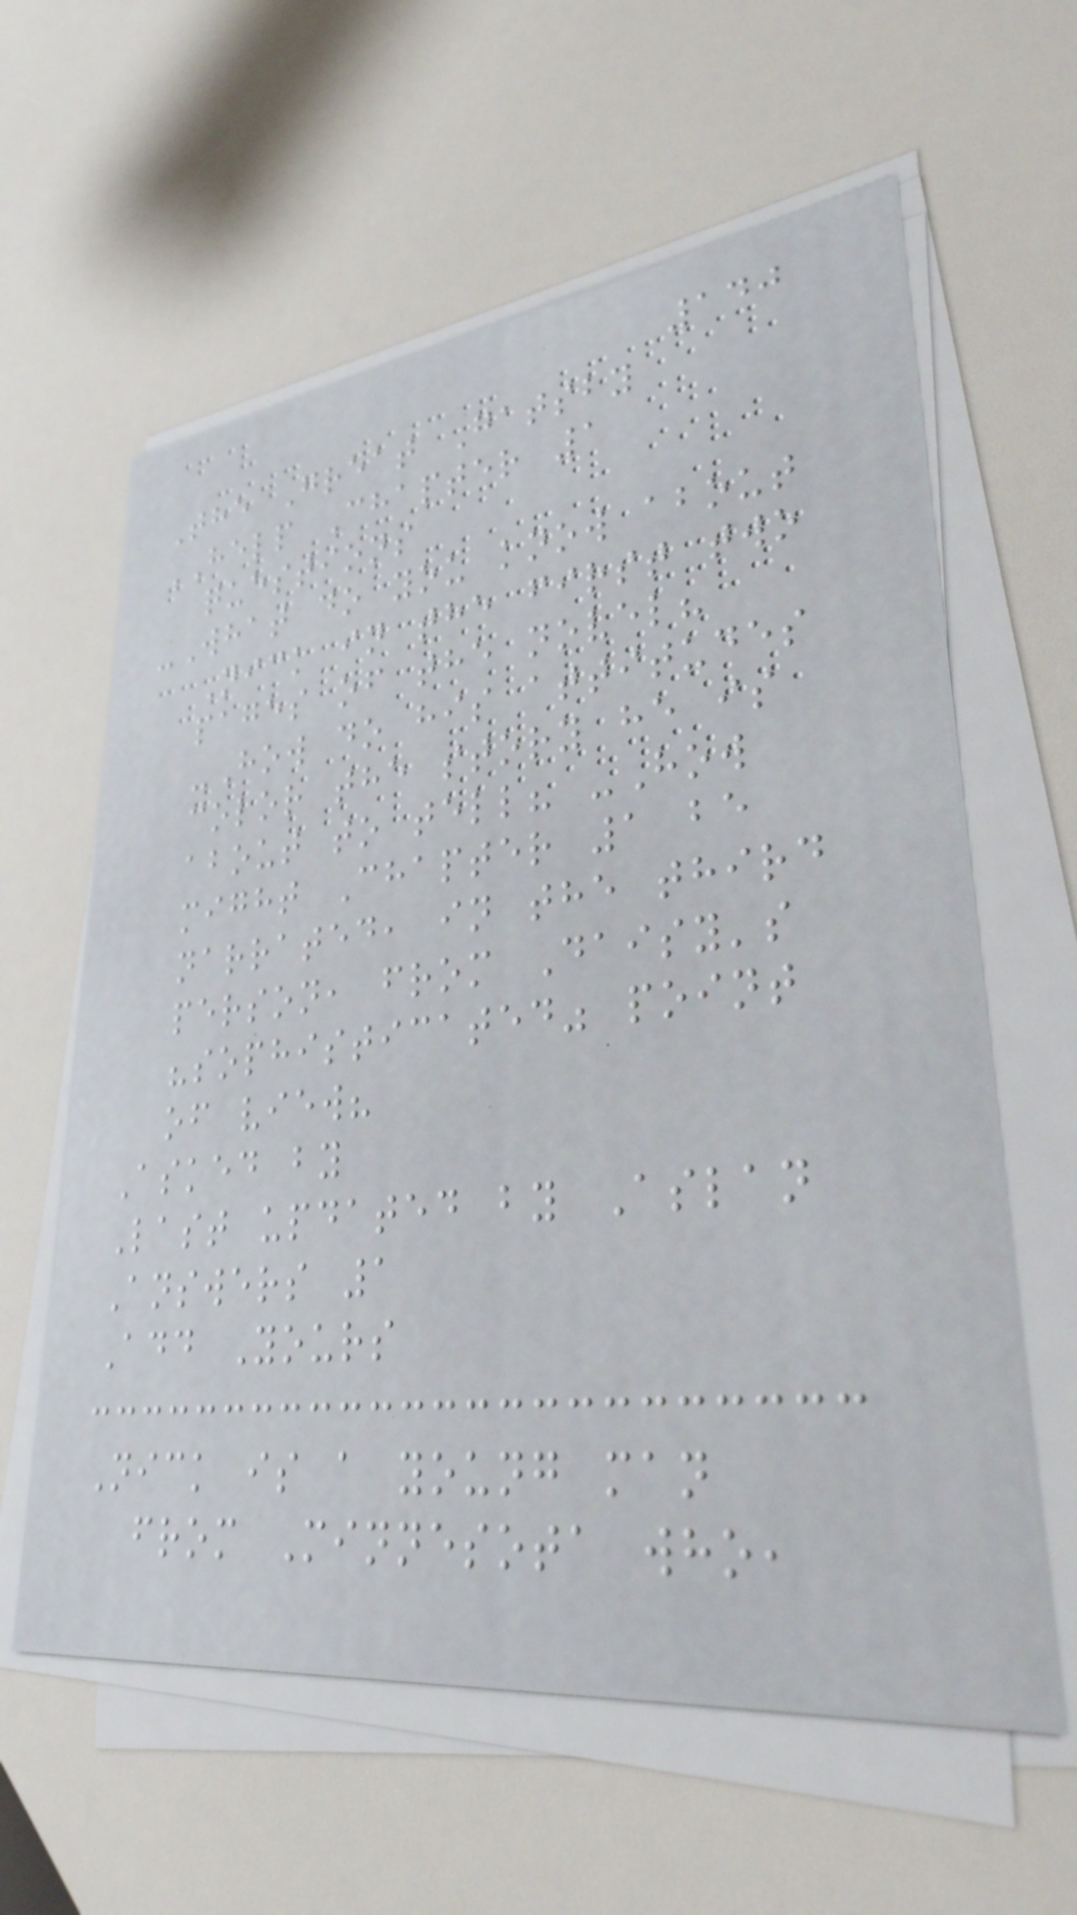140
The Great Gatsby
HELP Chapter 1
questions
-What do you know about
Nick in the first two
pages of the novel?
-How do his attitudes
color the story he is
about to tell? -How
might Chapter 1 be
narrated, in the third
person, from Daisy's
"sophisticated" point
of view?
Asked by
Last updated by Aslan
Answers 1
Add Yours
Nick is a young man
from Minnesota who,
